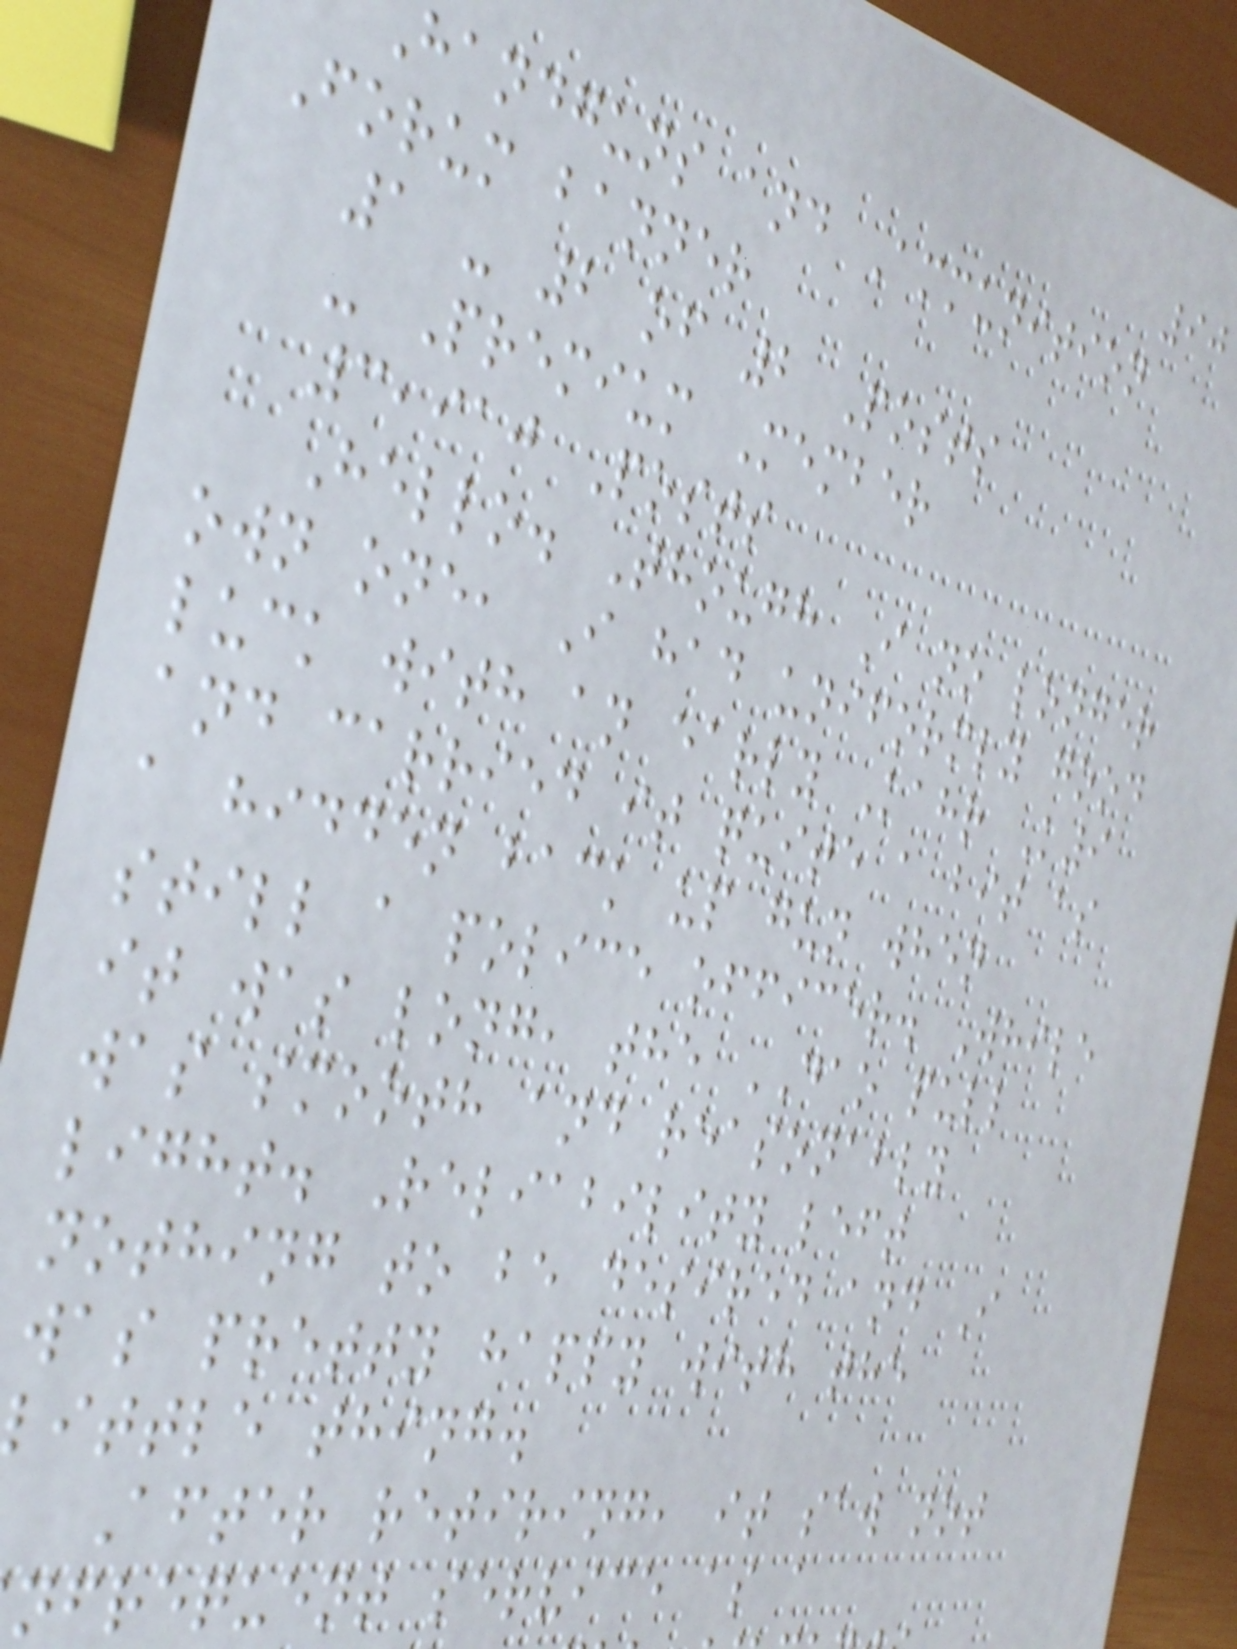90
handguns and Ammunition
Forum banner
1 - 2 of 2 Posts
- Premium Member
3,910 Posts
Hello. Though I no longer
own one, I had uniformly good
luck with an early Kahr K9
and carried it quite a bit as
a hidden back up gun when
still a police officer. While
it was long, the DAO pull
was smooth and reasonably
light. Reliability left
nothing to be desired and I
was pretty happy with the
little thing.
After retiring, it saw not
nfrequent service as a
